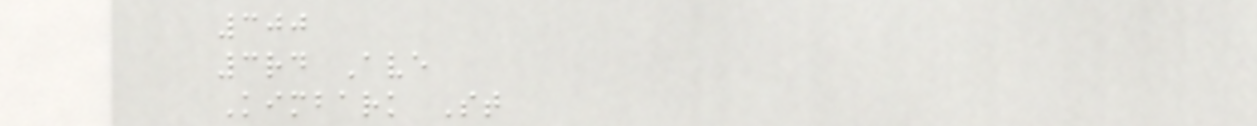300
3rd Ave
Kimbark St
